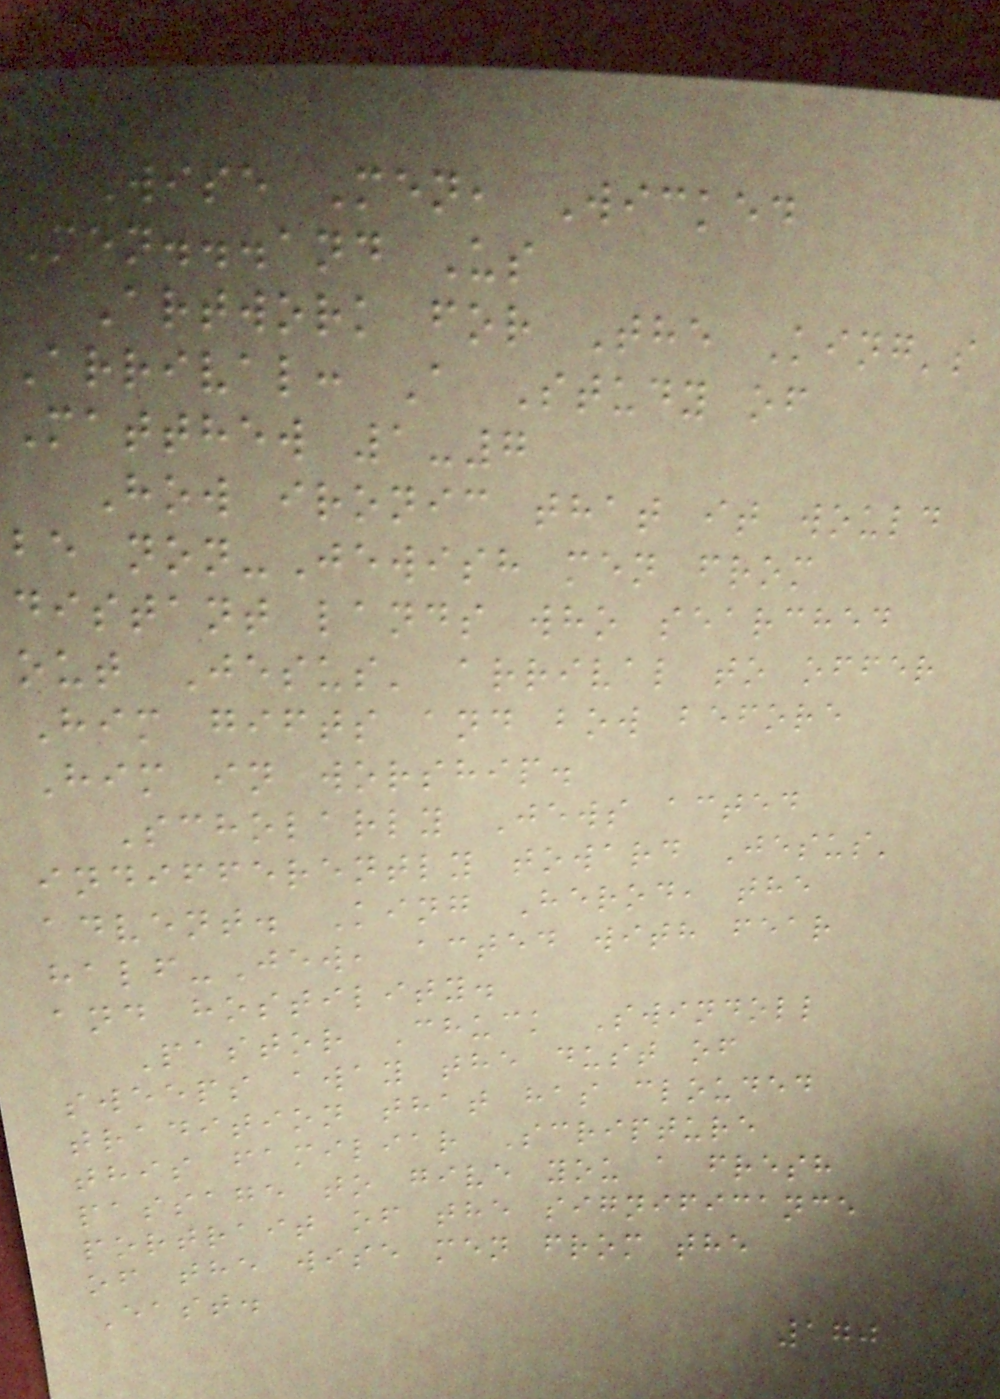Wise Men, Wicked
Men...and Us
Artwork for The King's
Arrival: A Study of
Matthew 1-7
How ironic that it would
be non-Jewish men from
distant lands who searched
out Jesus' arrival to offer
Him gifts and bow before
Him in worship.
Scholarly Jews acted
indifferently toward Jesus'
advent. King Herod, the
half-Jew, acted with fear
and hostility.
Pastor Chuck Swindoll
sweeps away the dust of
tradition that has clouded
this familiar Scripture
passage to give you a fresh
portrait of the significance
of the wise men from the
East.
170
